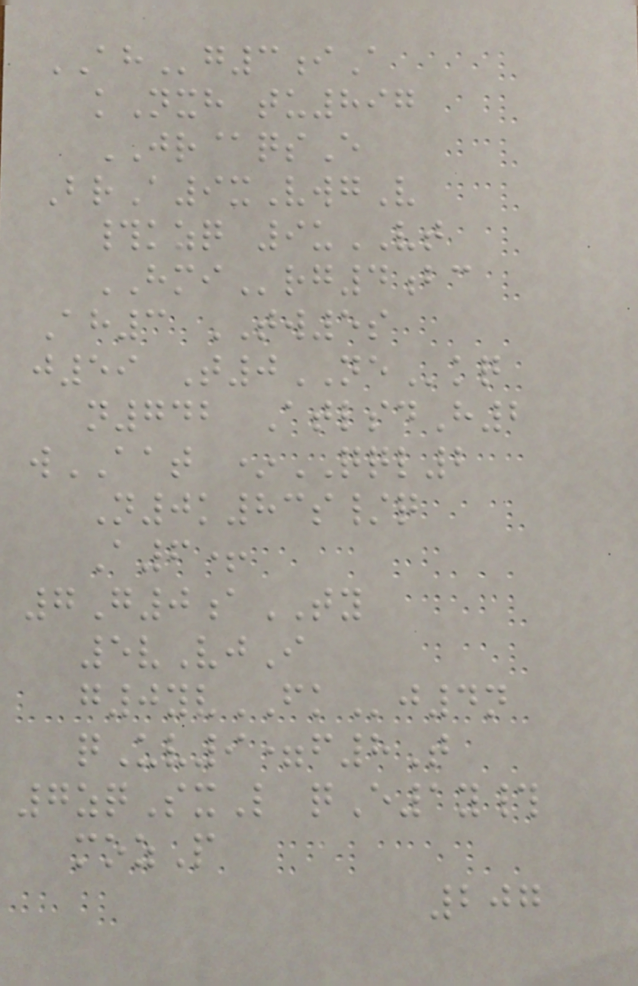AHg3iA
kNxh tu897
JR@qsE
BrA9xVwgV
#kzq 9uVT
HMIrg4bc
Ah3 TW5s
j59 T0NEkq
n742 AtlsdH2
wAAT *QQL2
N0k83s/q
A6+
7G0aTY
5vVjI
g0yvFKj4n
qUv9=f8T
7zqSxL qE1y#
mozP
207
